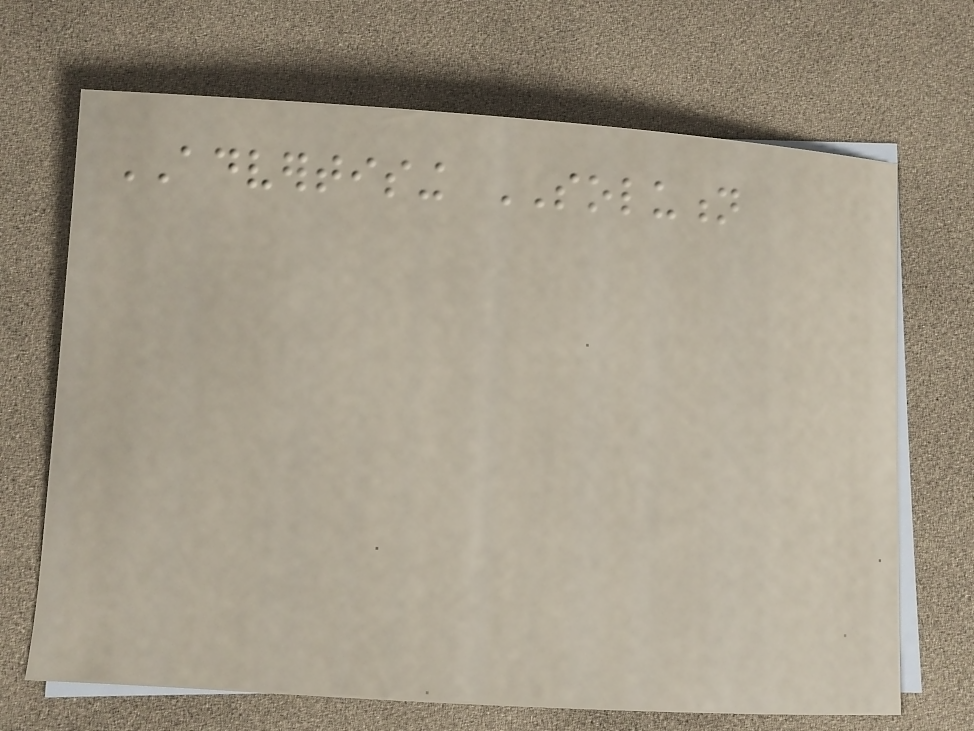ADVERTISING SOLUTION
